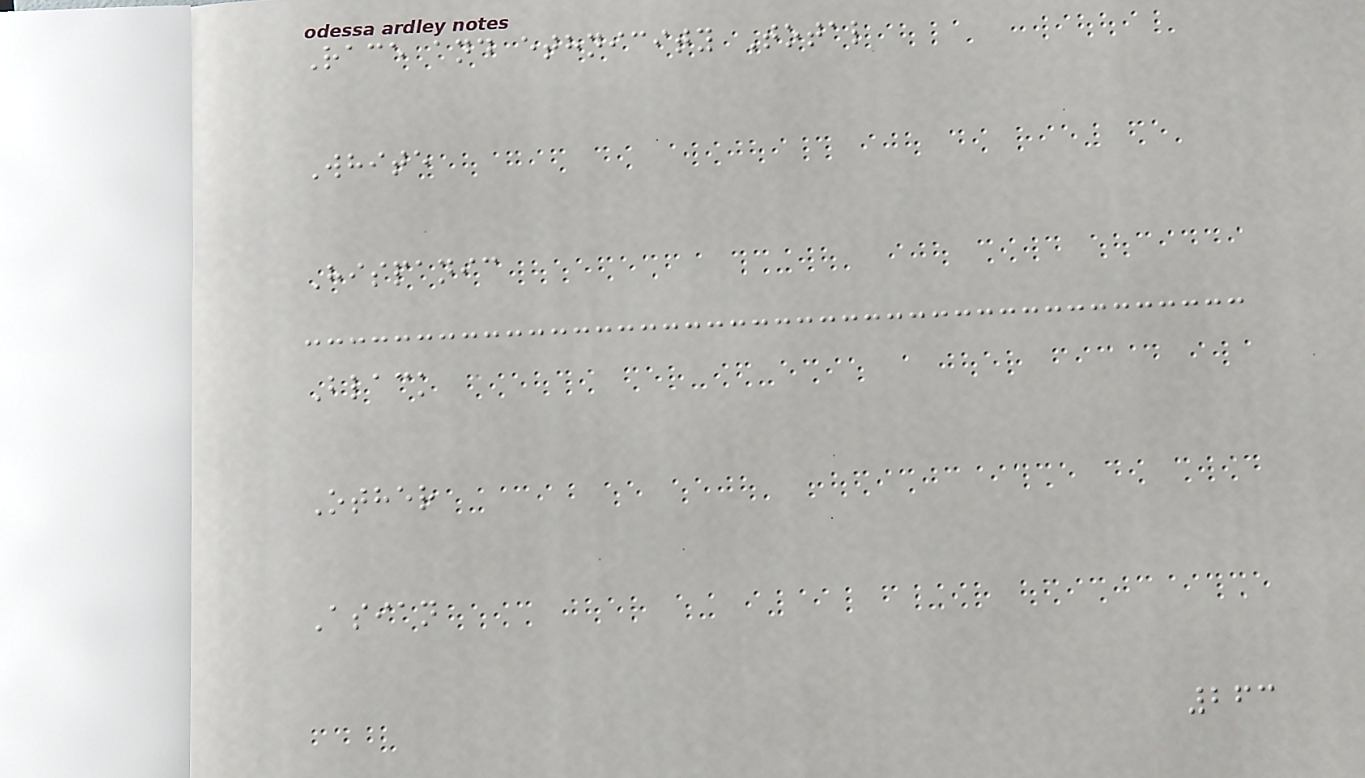Race and ethnicity Total
White
Hispanic
Black
Other
Asian
263
